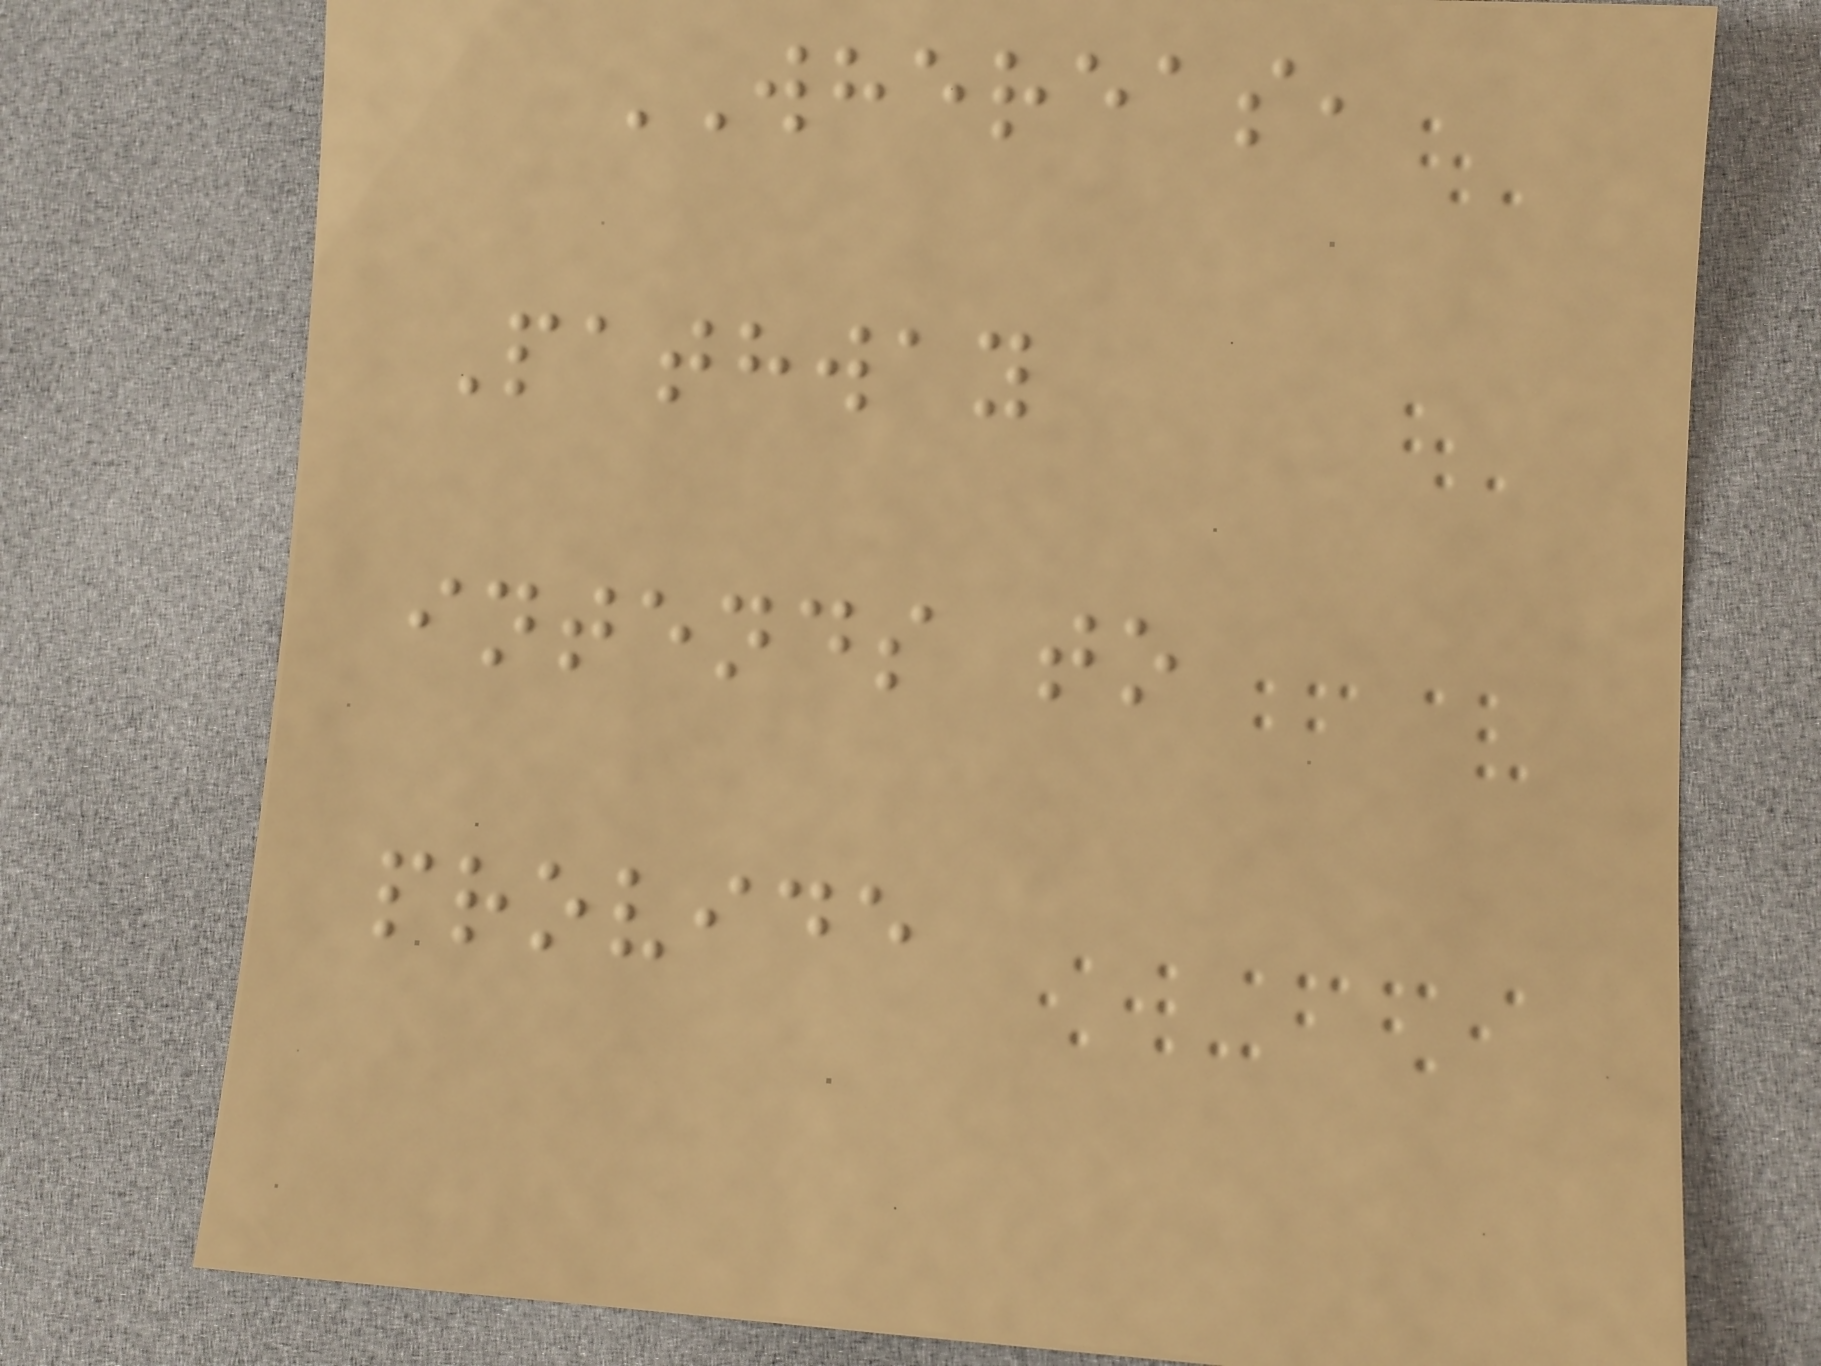WHEREAS,
Pathway
intends to
provide
